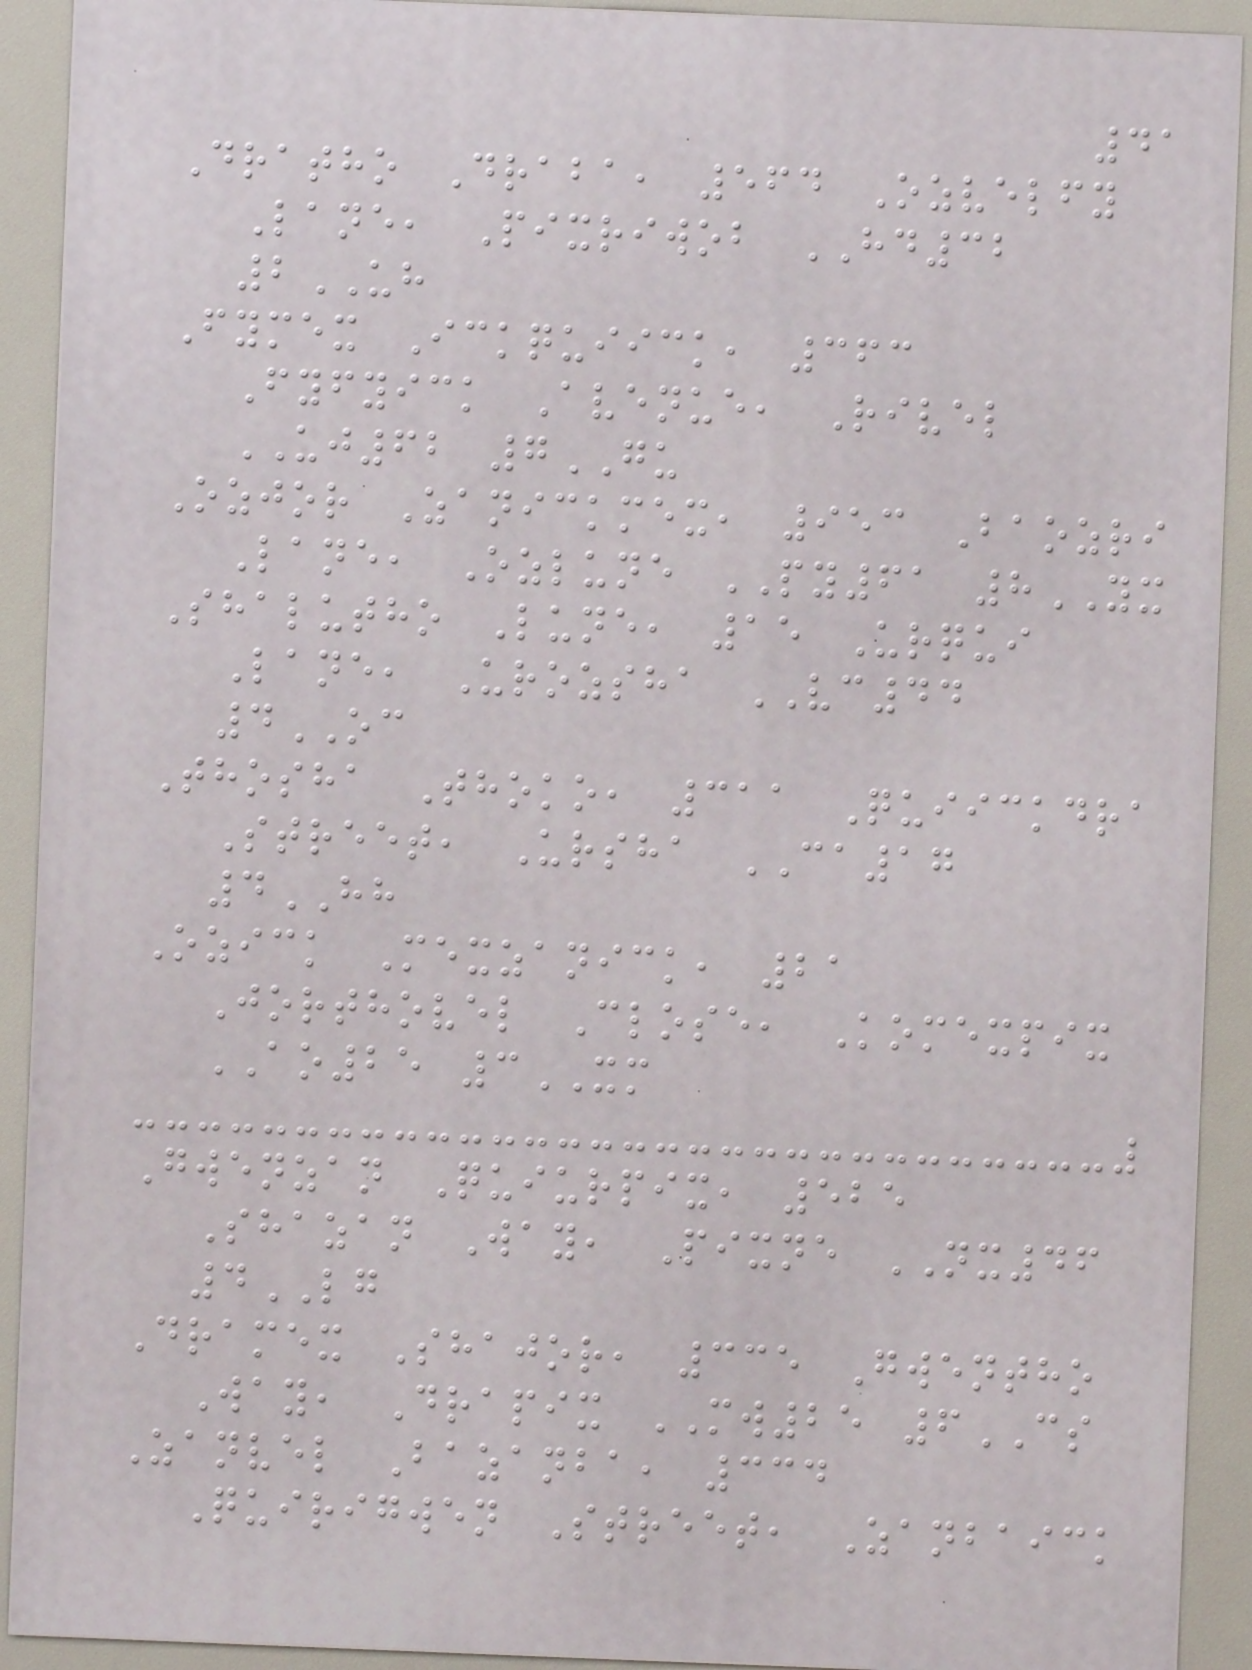41
Dratho Draba, 564 Ozvelfy
Lane, Pixriwob HD32
2UH
Fymex Ickquiick, 363
Fyfyick Avenue, Rivel
UJ62 7GU
Ozjor Zanickmex, 953 Baozri
Lane, Ozlune PY61 8YX
Shalutho Lune, 15 Urqui
Lane, Urozsha VC44
4OC
Thosha Thoko, 311 Quiickdra
Street, Ursha CA17
4HH
Ozick Mexzanick, 21
Jorthovel Close, Komexpix
AO25 3XM
Gwenzan Quiurpix, 525
Shazan Way, Pixne NX46
4LG
Dramex Shajor, 335 Gwentho
Way, Drapix MW25 6CS
Zanvel Bazanba, 334
Quirigwen Street, Zanbaick
